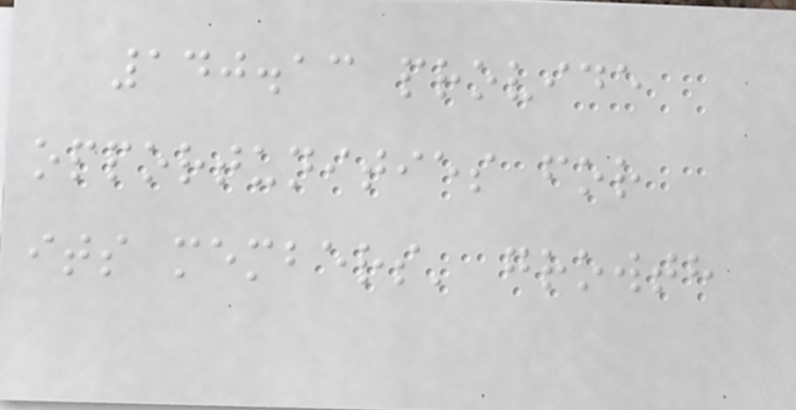140.13 provide
opportunities for
its members' growth
